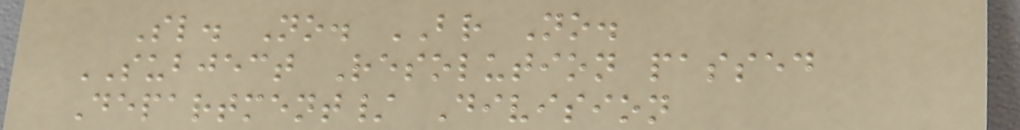Sl. No. BR No.
SUBJECT Resolution passed
Department/ Division
